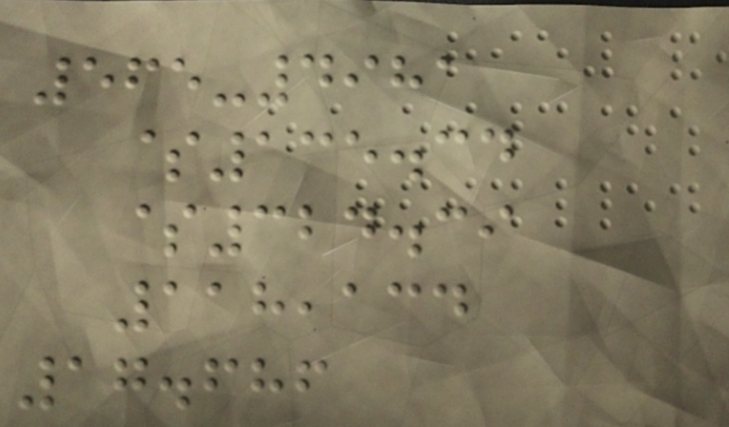565-4981
$135.34
$324.39
118,134
17.686
